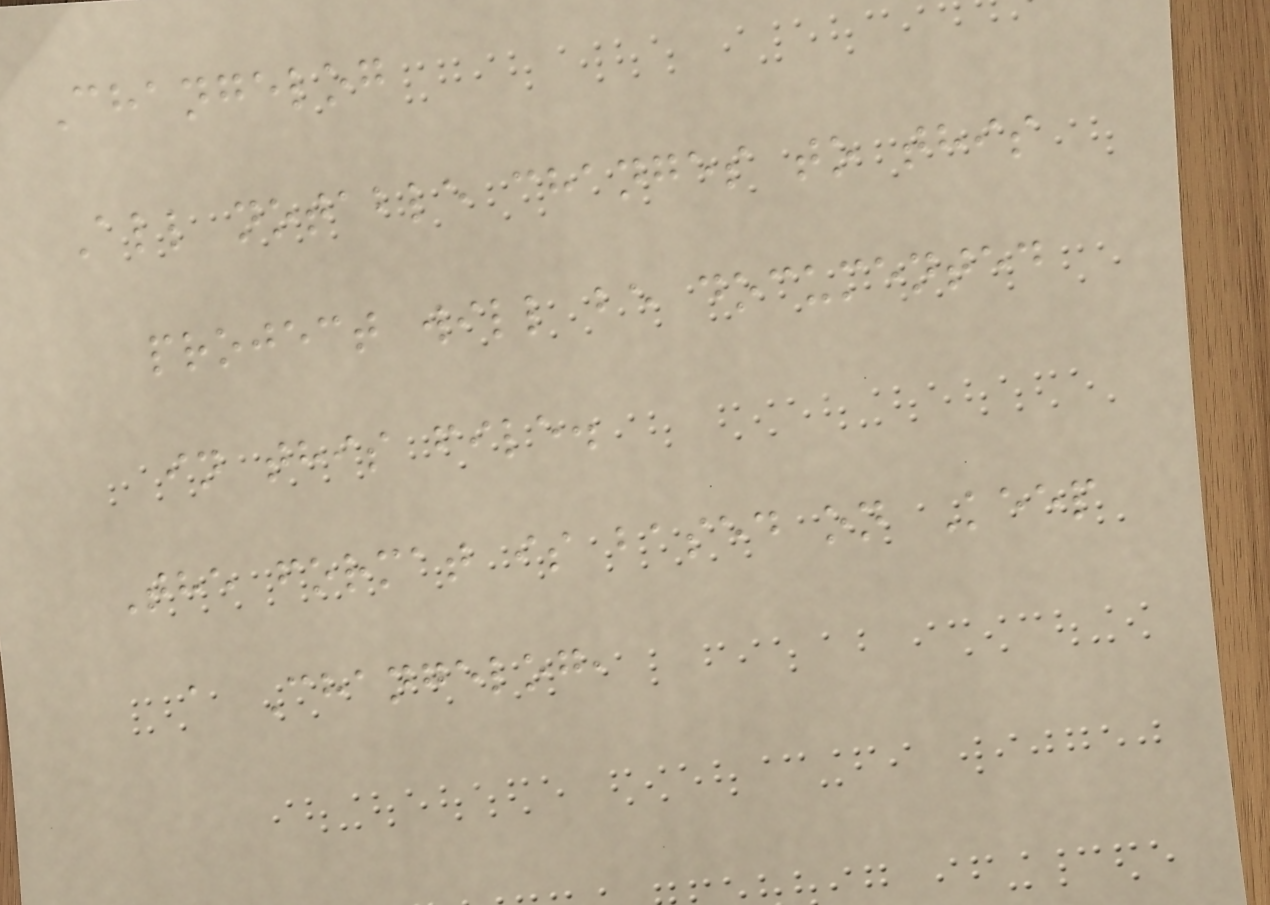Changelog
All notable changes to this
project will be documented
in this file.
The format is based on Keep
a Changelog,
